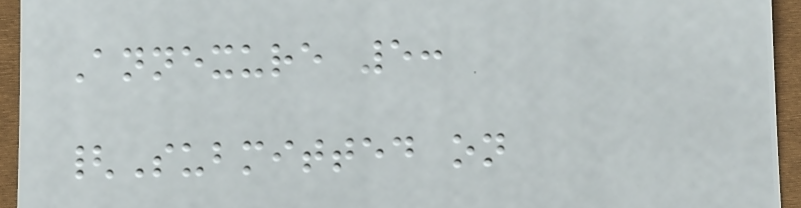Annexure 5:
{Submitted on
